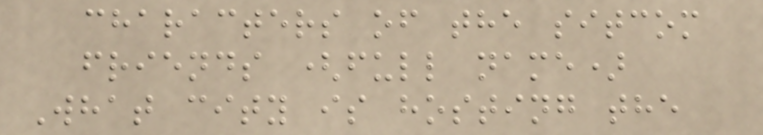characters of the sitcom
friends (full name)
What city is hosting the
